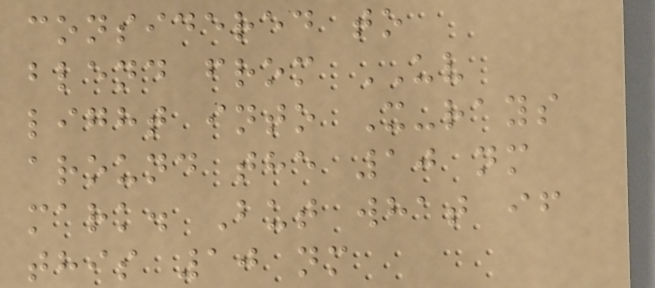considered to
blend from UV
light into X-rays
around the 10 nm
mark. But what if
this 10 nm
